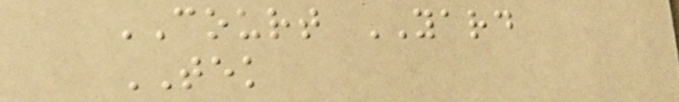COURT YARD
TEK
